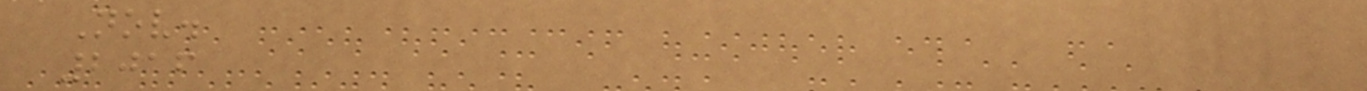Nov.
2016
